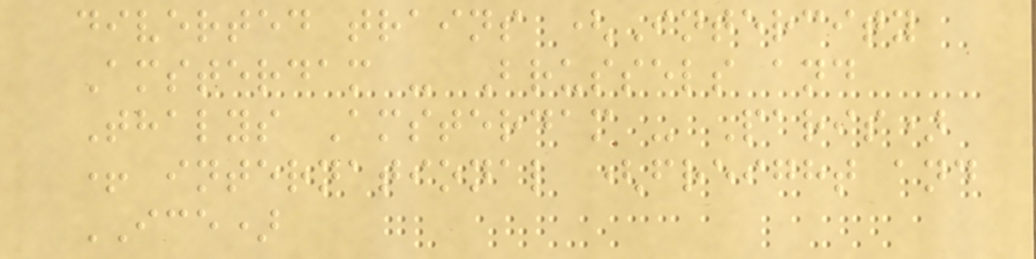diverted trains (Intercity
Amsterdam - Brussels and
Thalys Amsterdam - Paris)
+ international (freight and
ICE)
